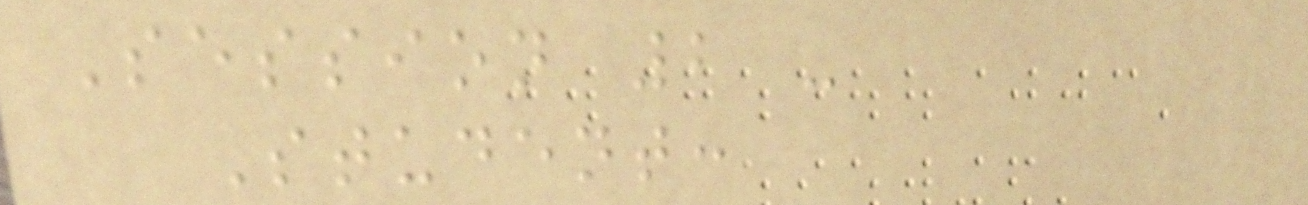Session 2 -
Student:
